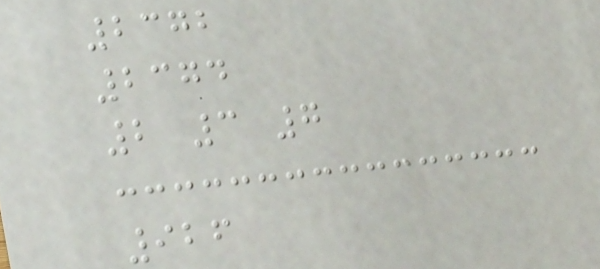2372
2374
2 3 7
926
